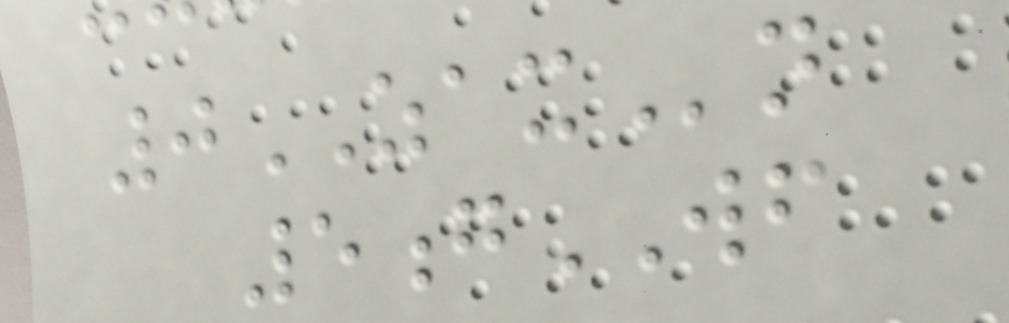0ZAXn
5gWF
